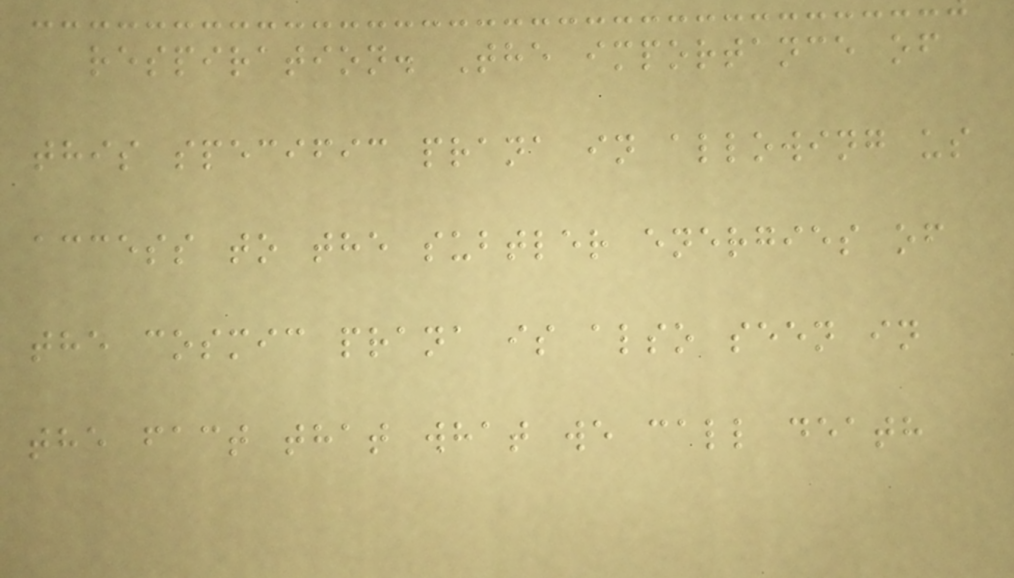respiration. The importance of
this specific prana in allowing us
access to the subtler energies of
the cosmic prana is also seen in
the fact that what we call death
